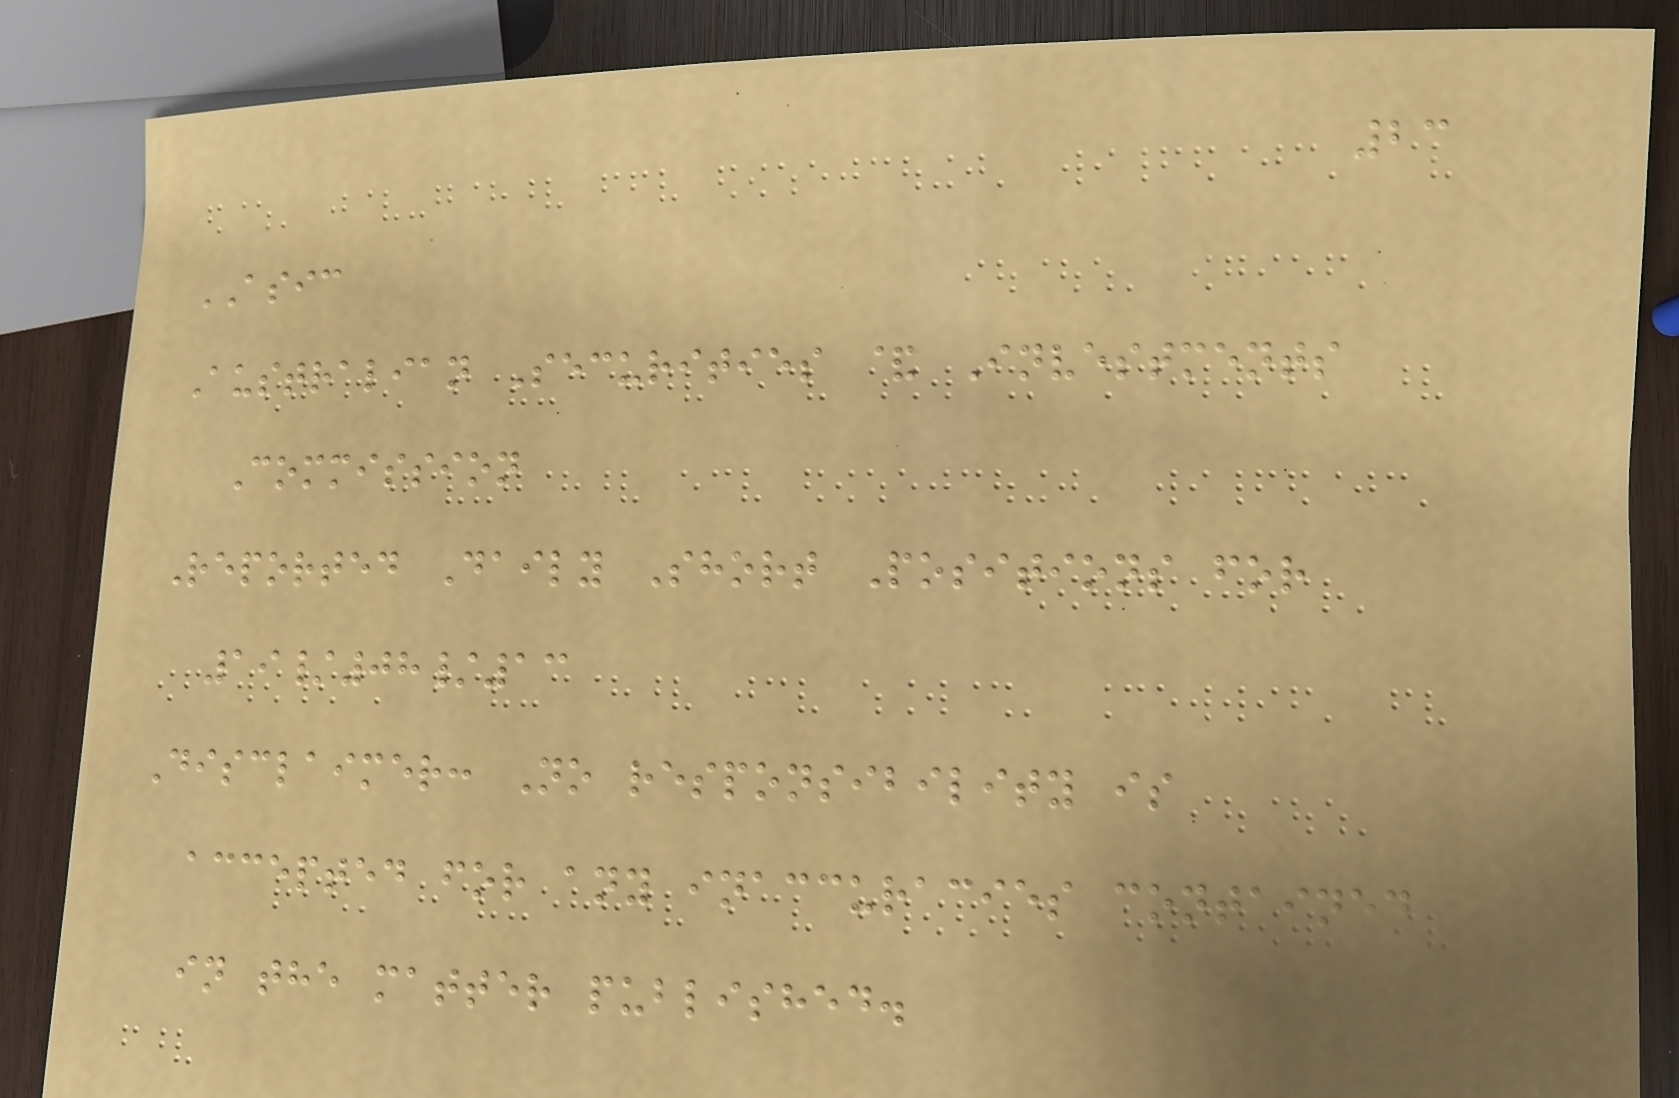23
ASIC
Australian Securities & Investments
Commission
Reported Daily Short Positions for
19/08/13
Disclaimer: No responsibility is
accepted for any inaccuracies contained
in the matter published.
